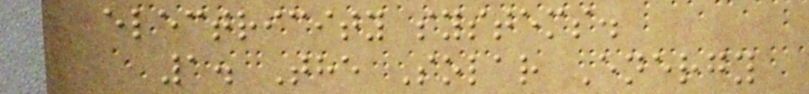electricity systems.
1. The Solar Energy
